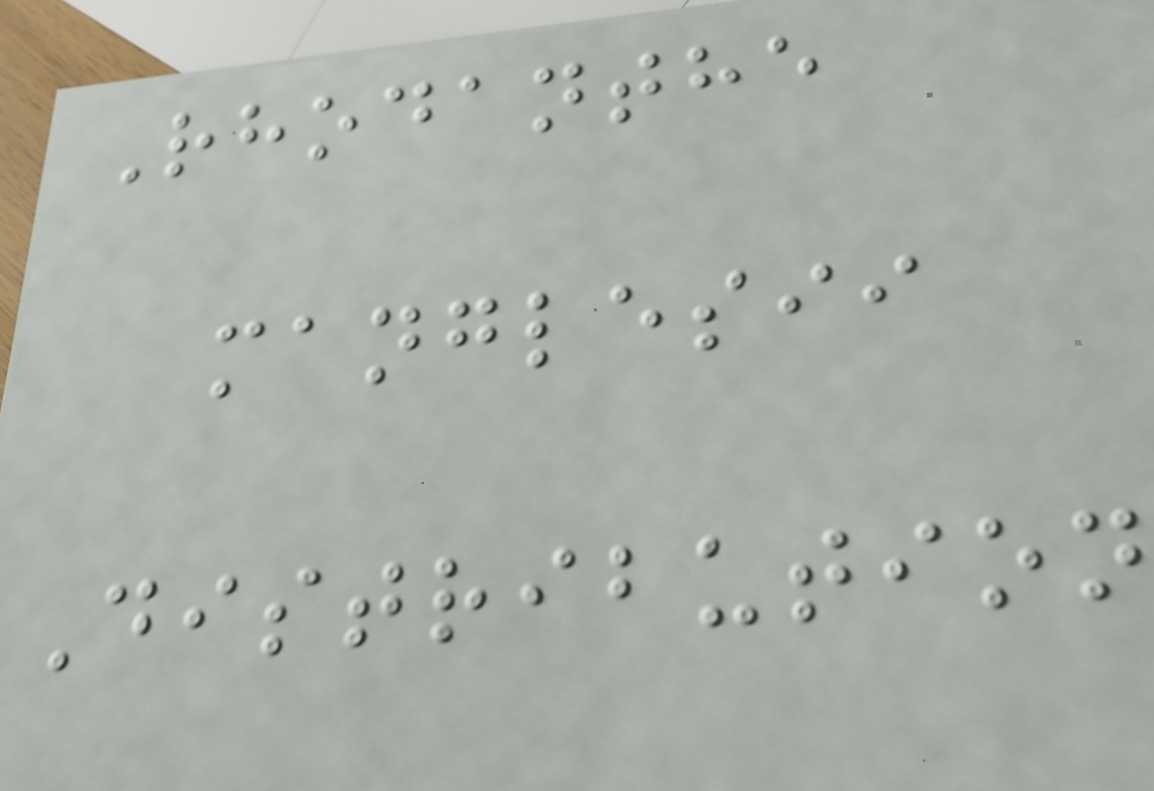Rhodanthe
manglesii
Distribution
